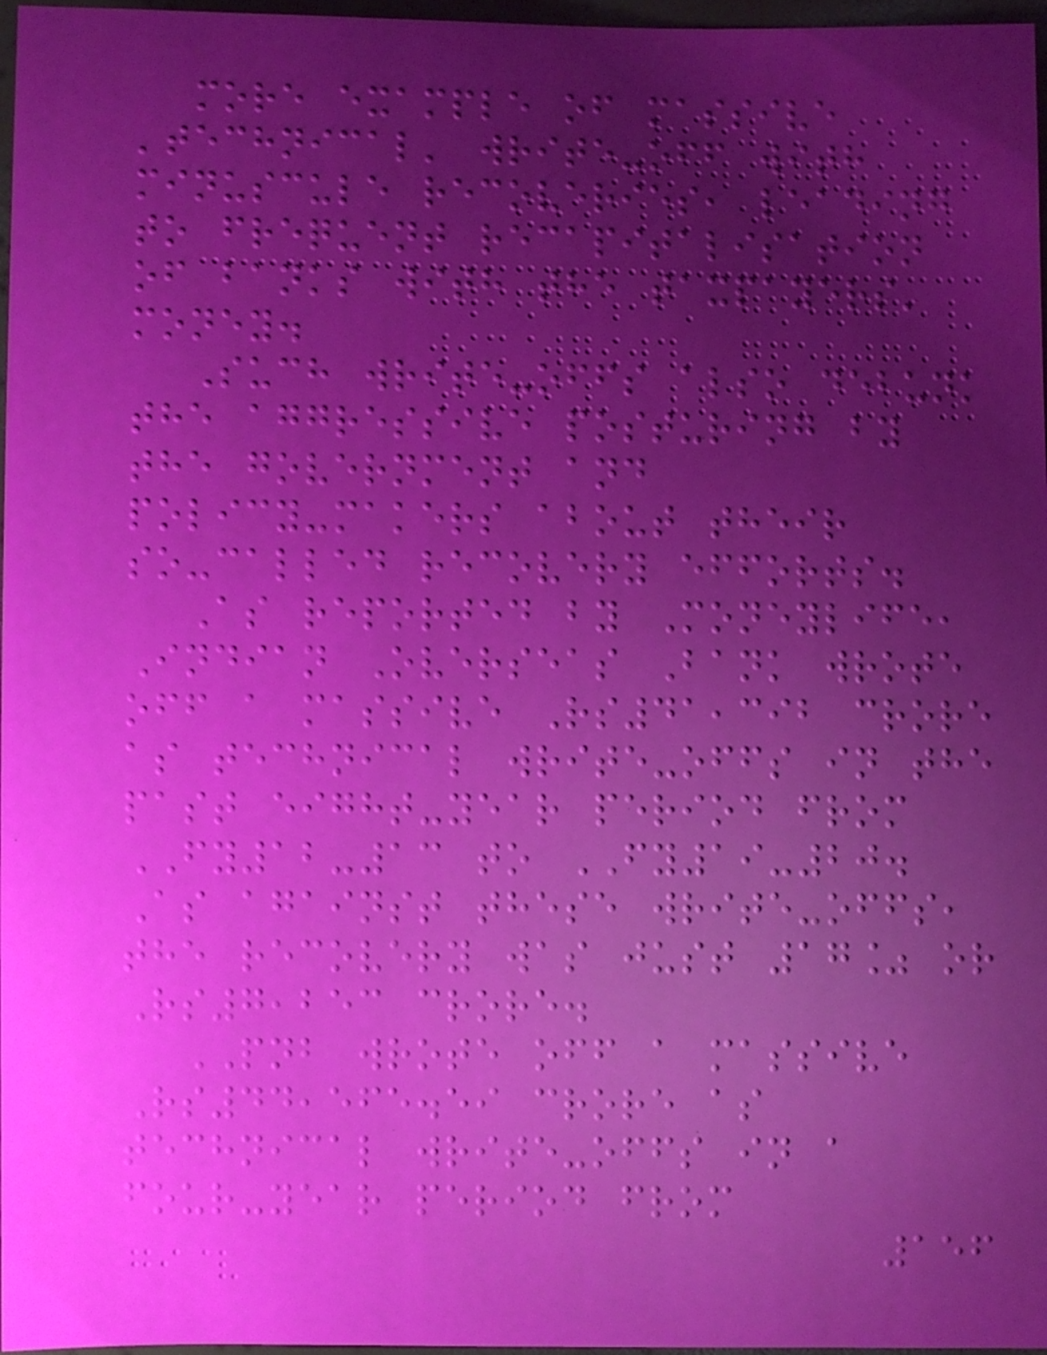more example of massive
'technical' write-off with
minuscule recoveries, leading
to frequent recapitalisation
of banks with the taxpayers'
money.
Such write-offs also debunk
the aggressive posturing by
the government and
policy-makers about their
so-called recovery efforts.
As reported by Moneylife,
Indian Overseas Bank wrote
off a massive Rs41,392 crore
as technical write-offs in the
past eight-year period from
FY12-13 to FY19-20.
As against these write-offs,
the recovery was just 17% or
Rs7,253 crore.
PNB wrote off a massive
Rs44,565.59 crore as
technical write-offs in a
four-year period from
156
